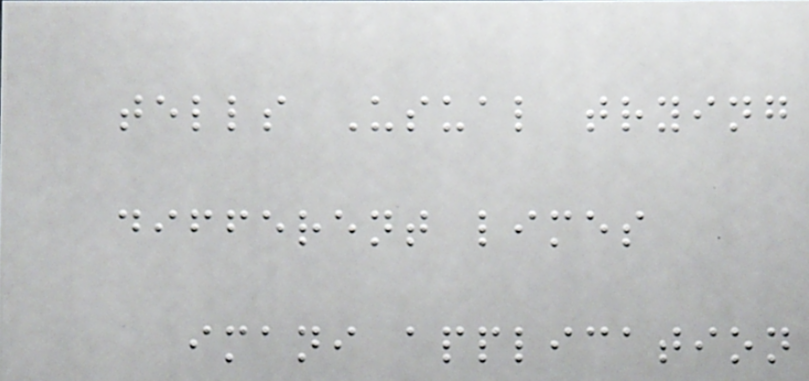tells Usual trying
different limes
imani application
